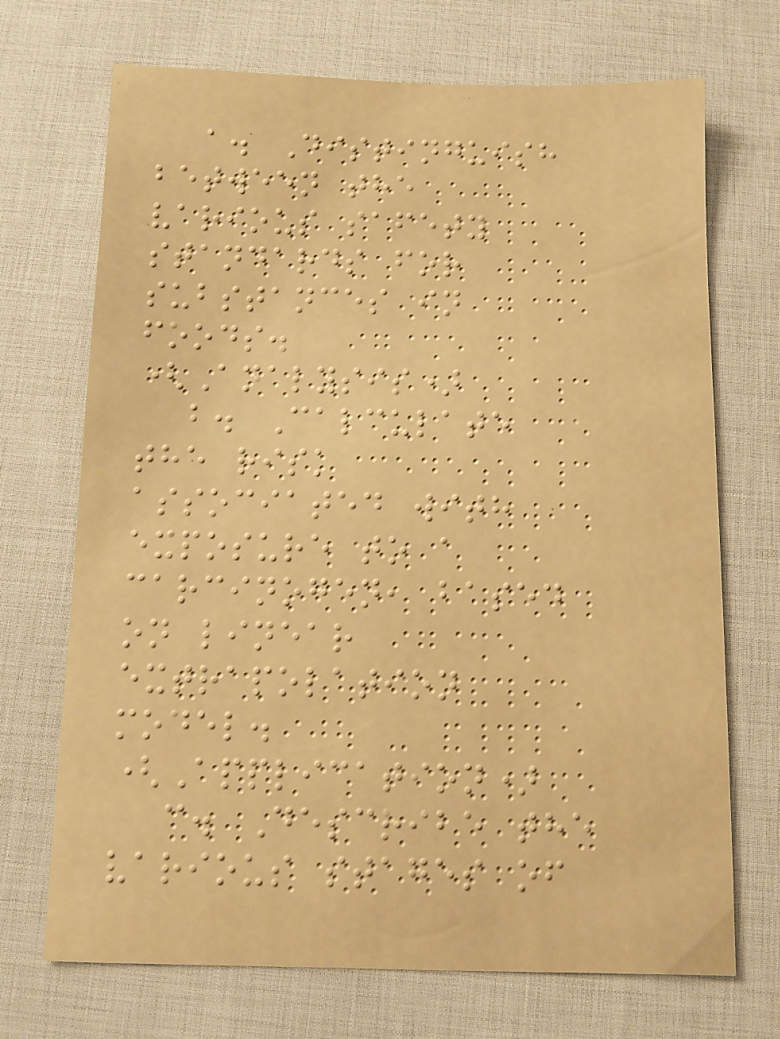a. Distinguish
between the
various safety
standards for
substances in
foods.
(Analysis)
b. Calculate
the risk
associated with
exposure to a
carcinogen, based
on linear
extrapolation
model.
(Application)
c. Describe the
various stages of
